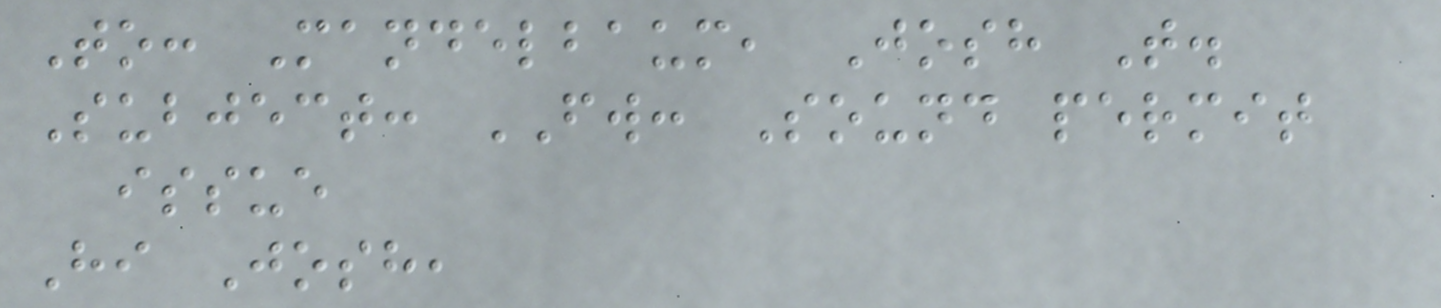To: Mandelbaum, Josh T.
Subject: FW: Sound permit
issue
Hi Josh,
